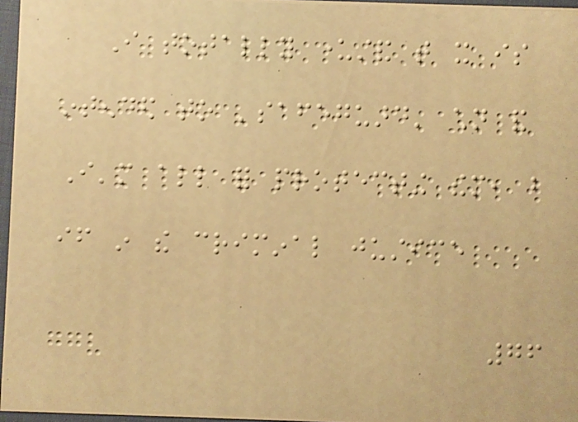I totally understand that it is
intended to 'safeguard' children and
I'm all for protecting them, but
if in the criminal justice
76
